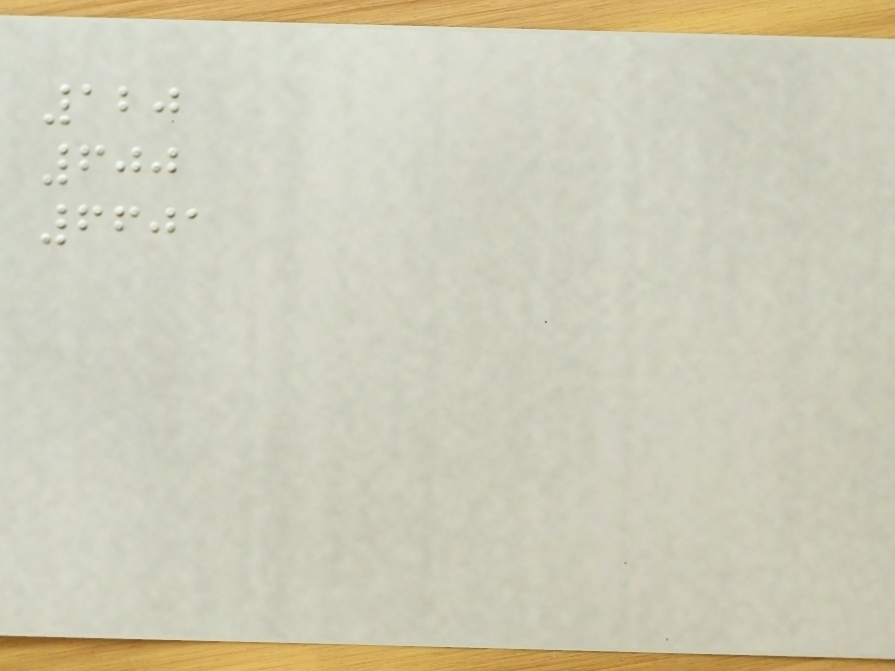120
600
6601
